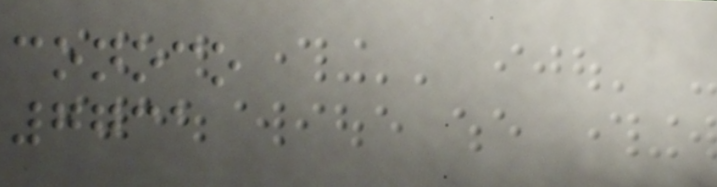conoco
7731
